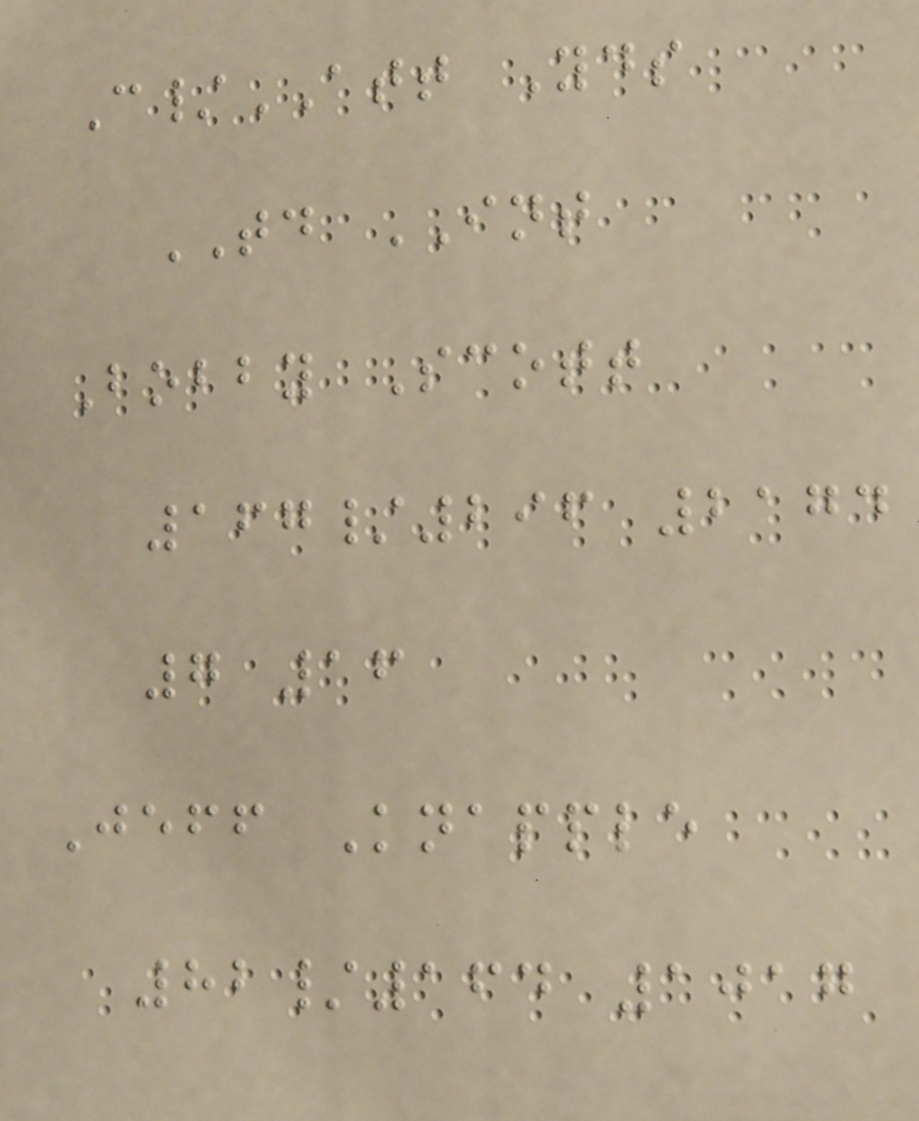C/ATT Yds
TD INT
Bobby Scott
167/296 2174
7 16
Jeff Knapple
82/164 1017
